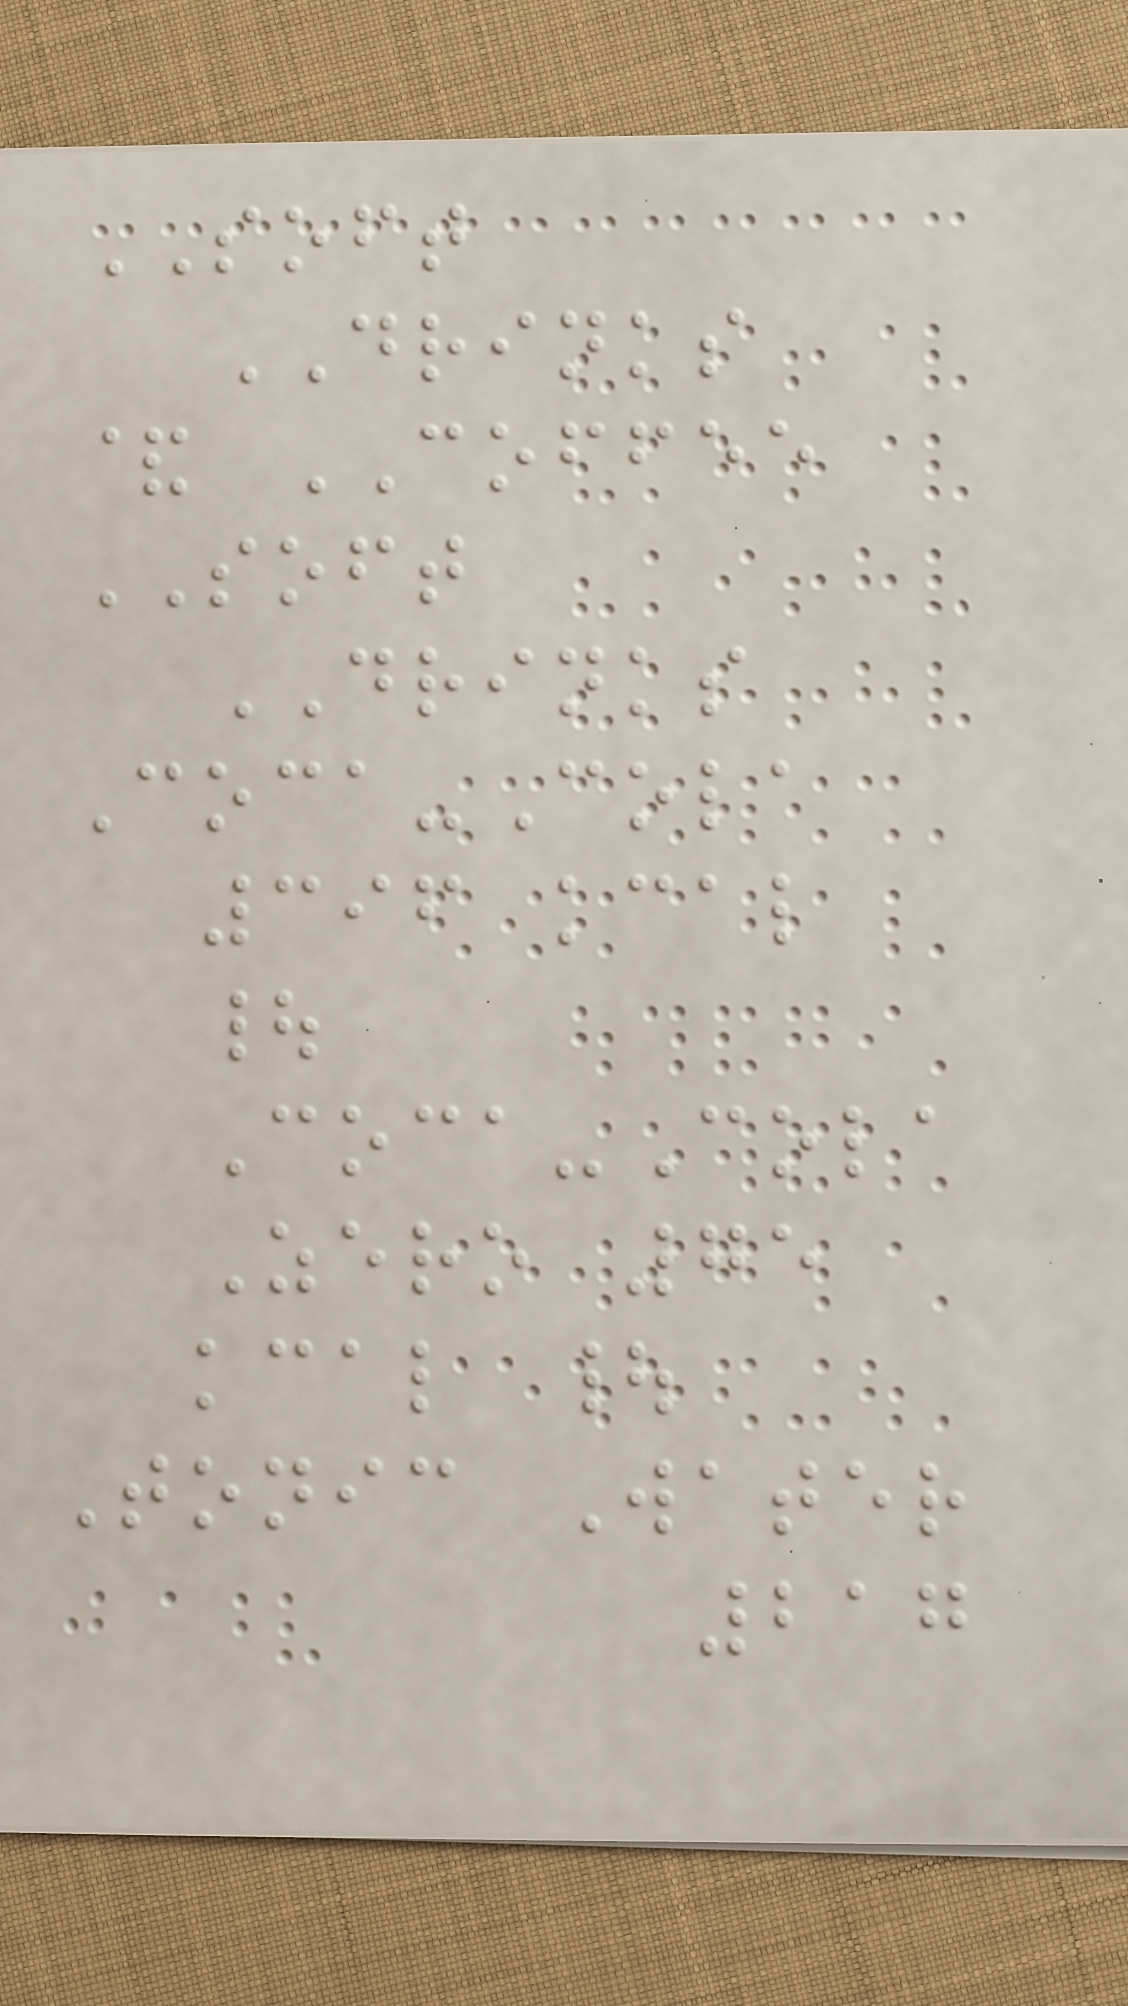SOFT
DRINKS
& COFFEE
SOFT
DRINKS
Coca-Cola
396 kcal
|
Coca-Cola
Zero 75
kcal |
Tonic Water
217
